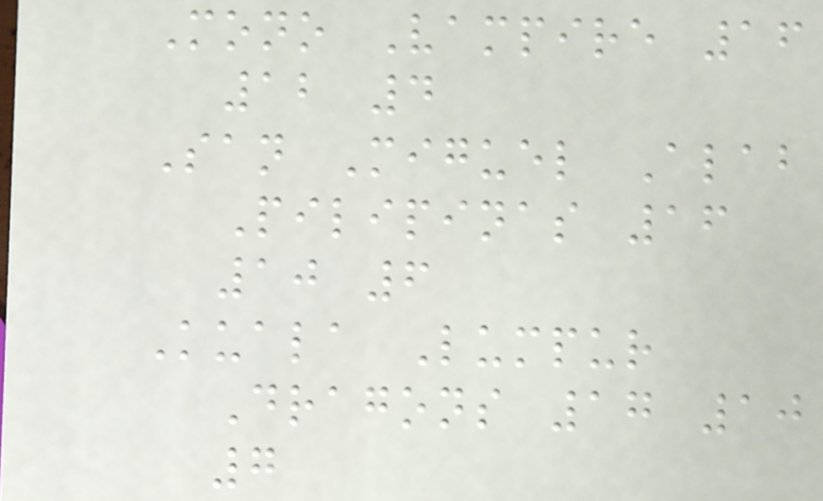Mono Vampire 16
12 4
San Miguel Alab
Pilipinas 16
10 6
Kuala Lumpur
Dragons 17 10
7
